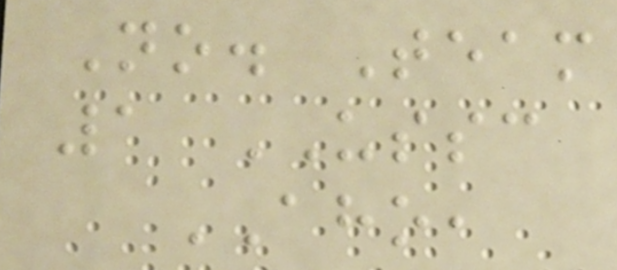No. Team
1 USSC
AHO,
